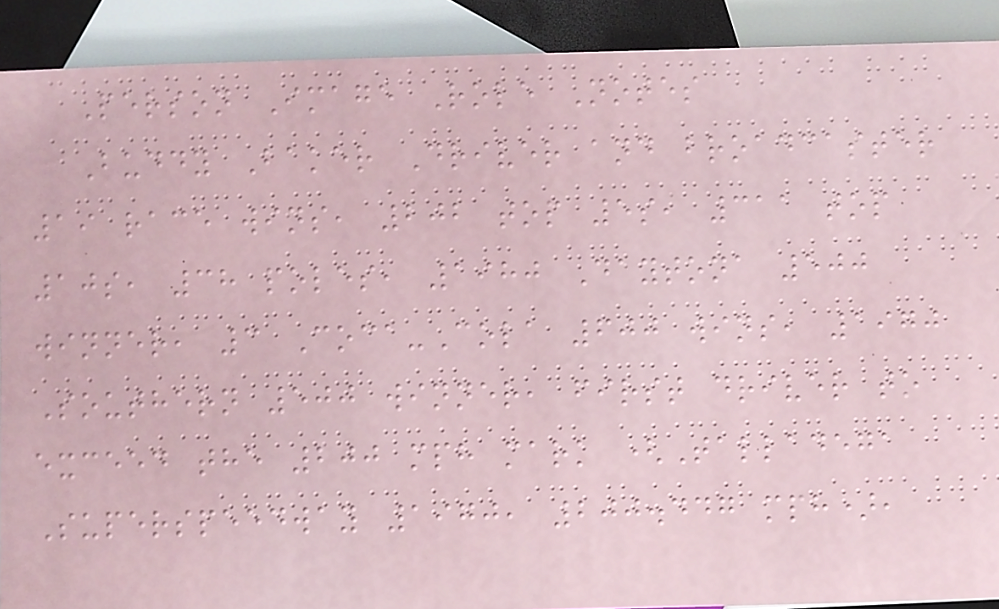Person Image Role Notes
Buddy Baker Driver and broadcaster
19 race wins, 202 top 5s, 311 top
10s, 38 poles, 1980 Daytona 500
winner, 3 Coca-Cola 600 wins, 1970
Southern 500 winner, first driver to
exceed the 200 mph mark (Talladega
Superspeedway 1970, 200.447 mph),
